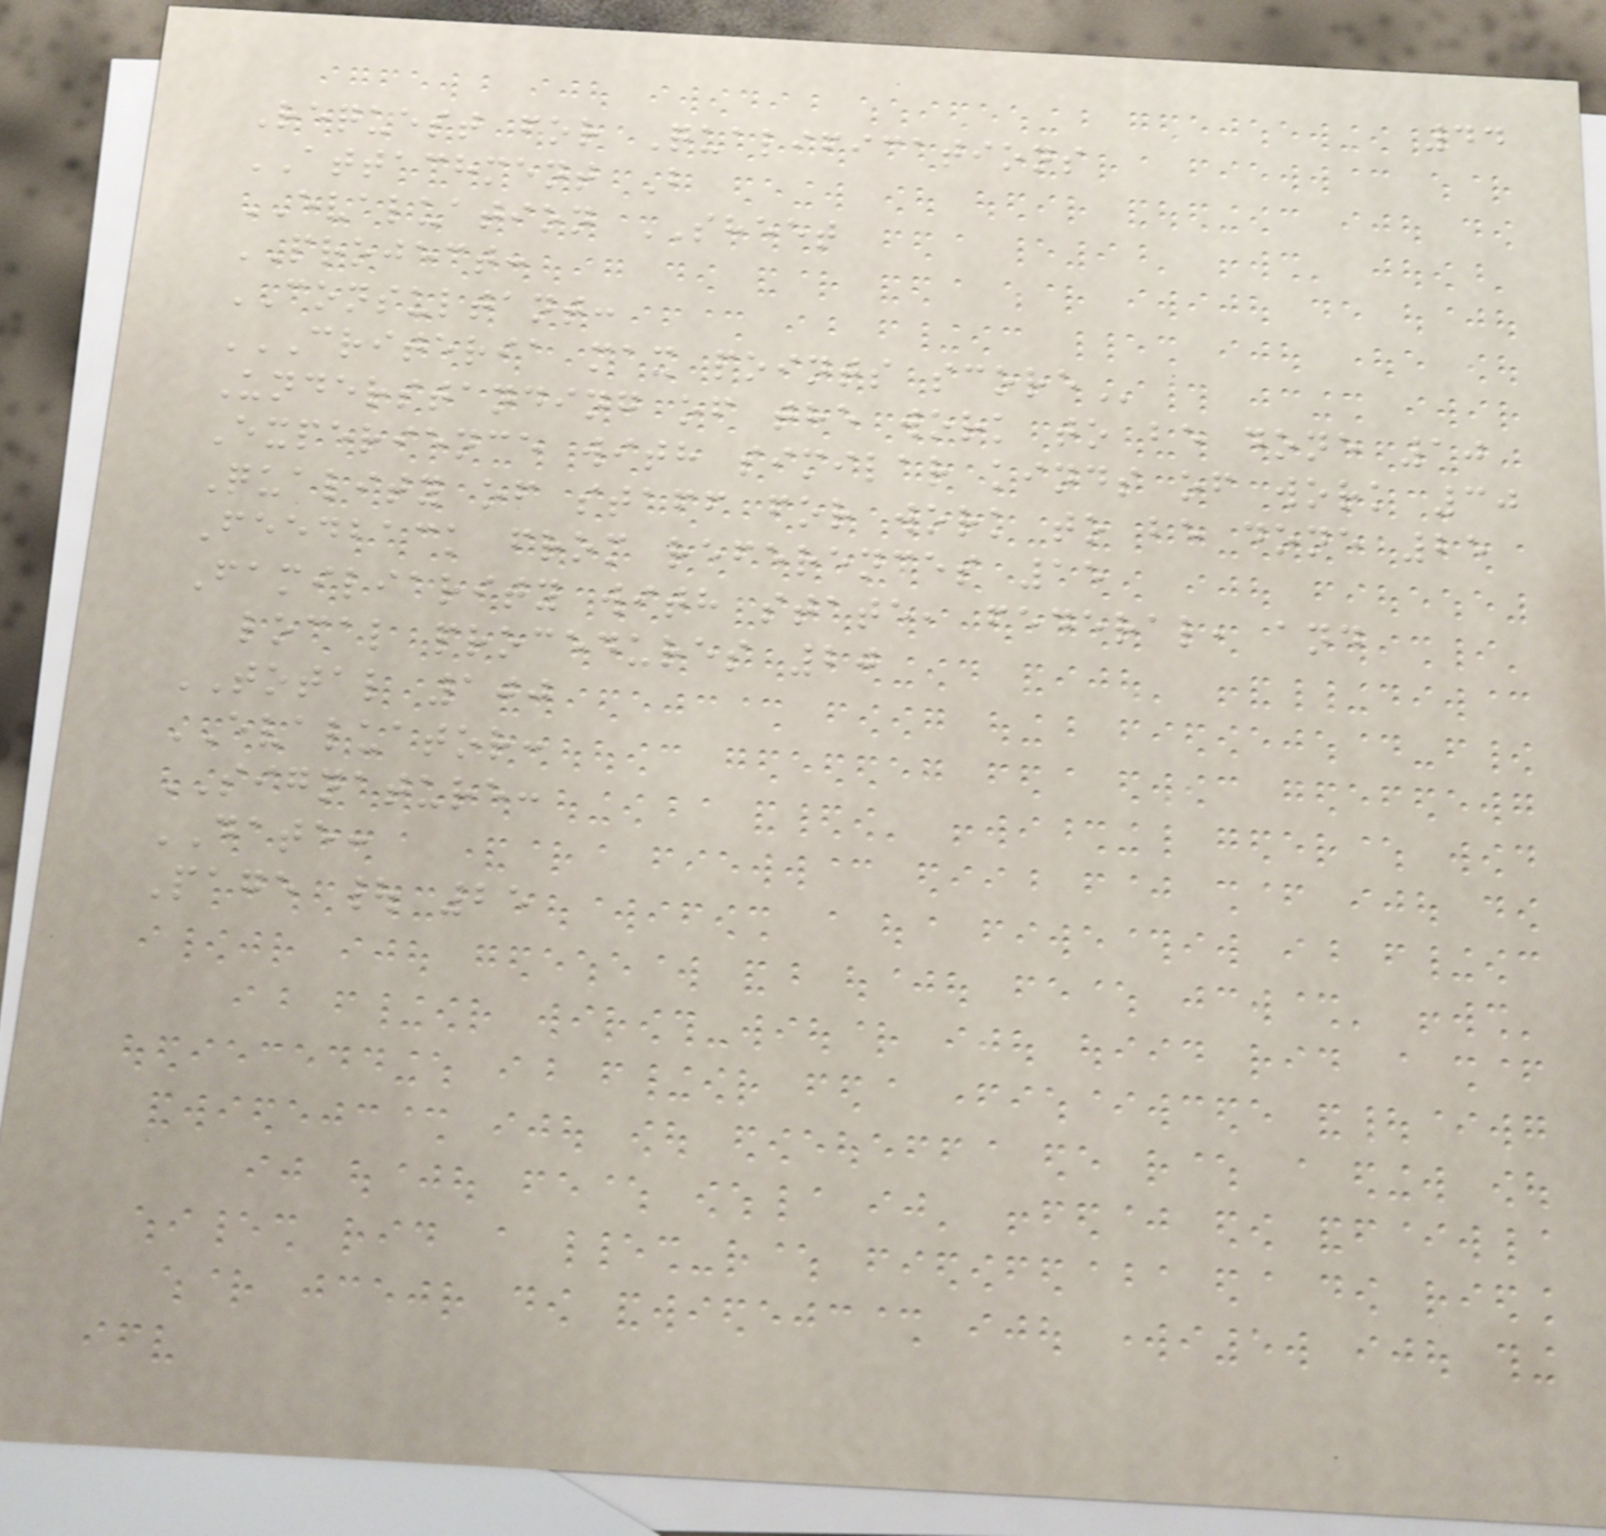44
Request for Qualifications
ATTACHMENT B
EVALUATION SHEET
PROJECT:
CONSULTANT:
CRITERIA MAX POINTS SCORE
Understanding of the work to be done 10
Experience with similar kinds of work 30
Quality of staff for work to be done 25
Feedback from references 15
Familiarity with state, federal, and
local procedures 20
TOTAL 100
EVALUATOR:
SIGNATURE:
DATE:
Page | 25
